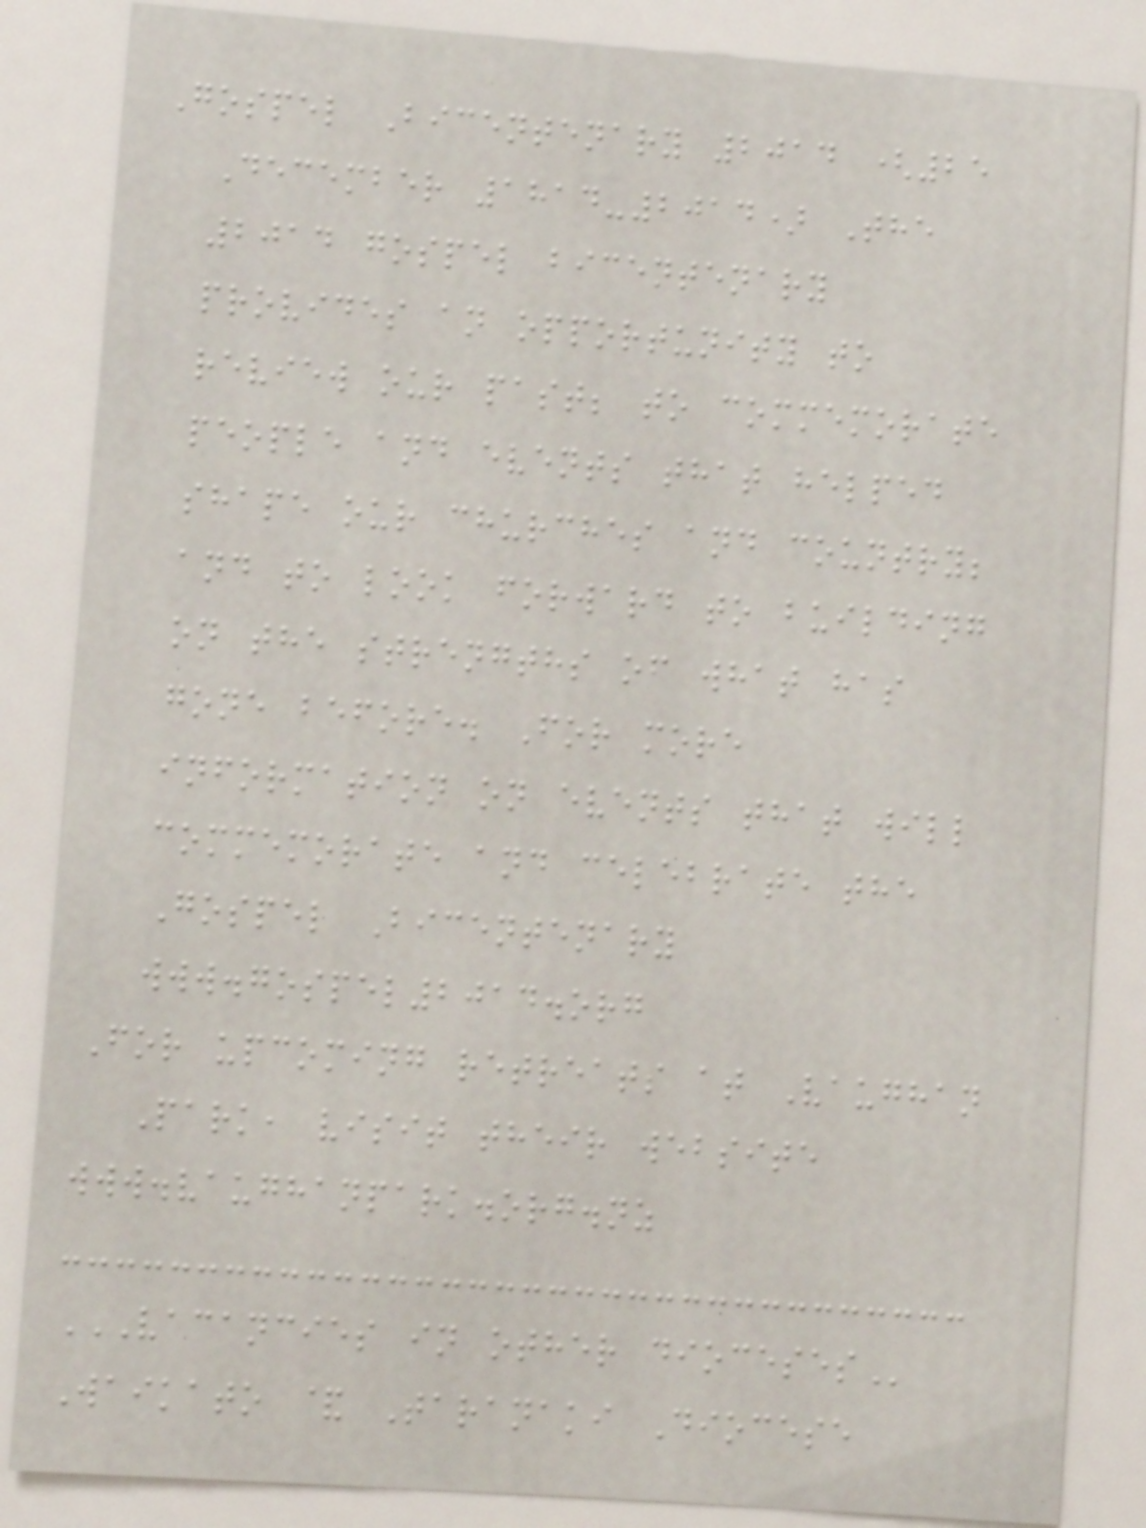Gospel Bicentenary 2014 (25
December 1814-2014) The
2014 gospel bicentenary
provides an opportunity to
review our past; to commemorate
people and events that helped
shape our churches and country;
and to look forward to building
on the strengths of what has
gone before. For more
information on events that will
commemorate and celebrate the
Gospel Bicentenary
www.gospel2014.org
For upcoming retreats at Vaughan
Park, visit their website
www.vaughanpark.org.nz
VACANCIES IN OTHER DIOCESES
Waikato & Taranaki Diocese
